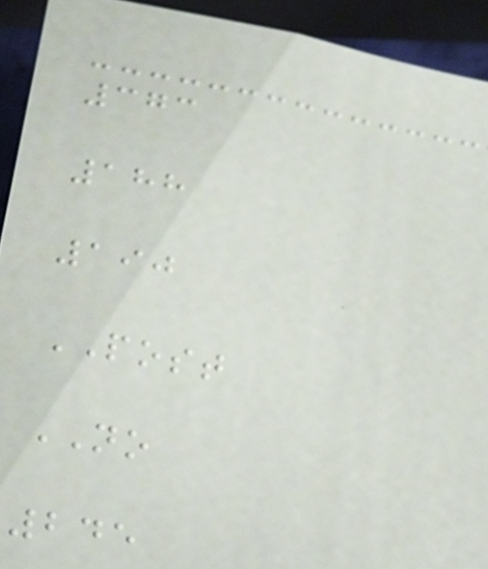373
188
190
POST
NO
245
